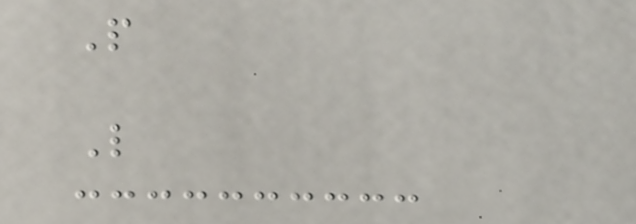P
L
